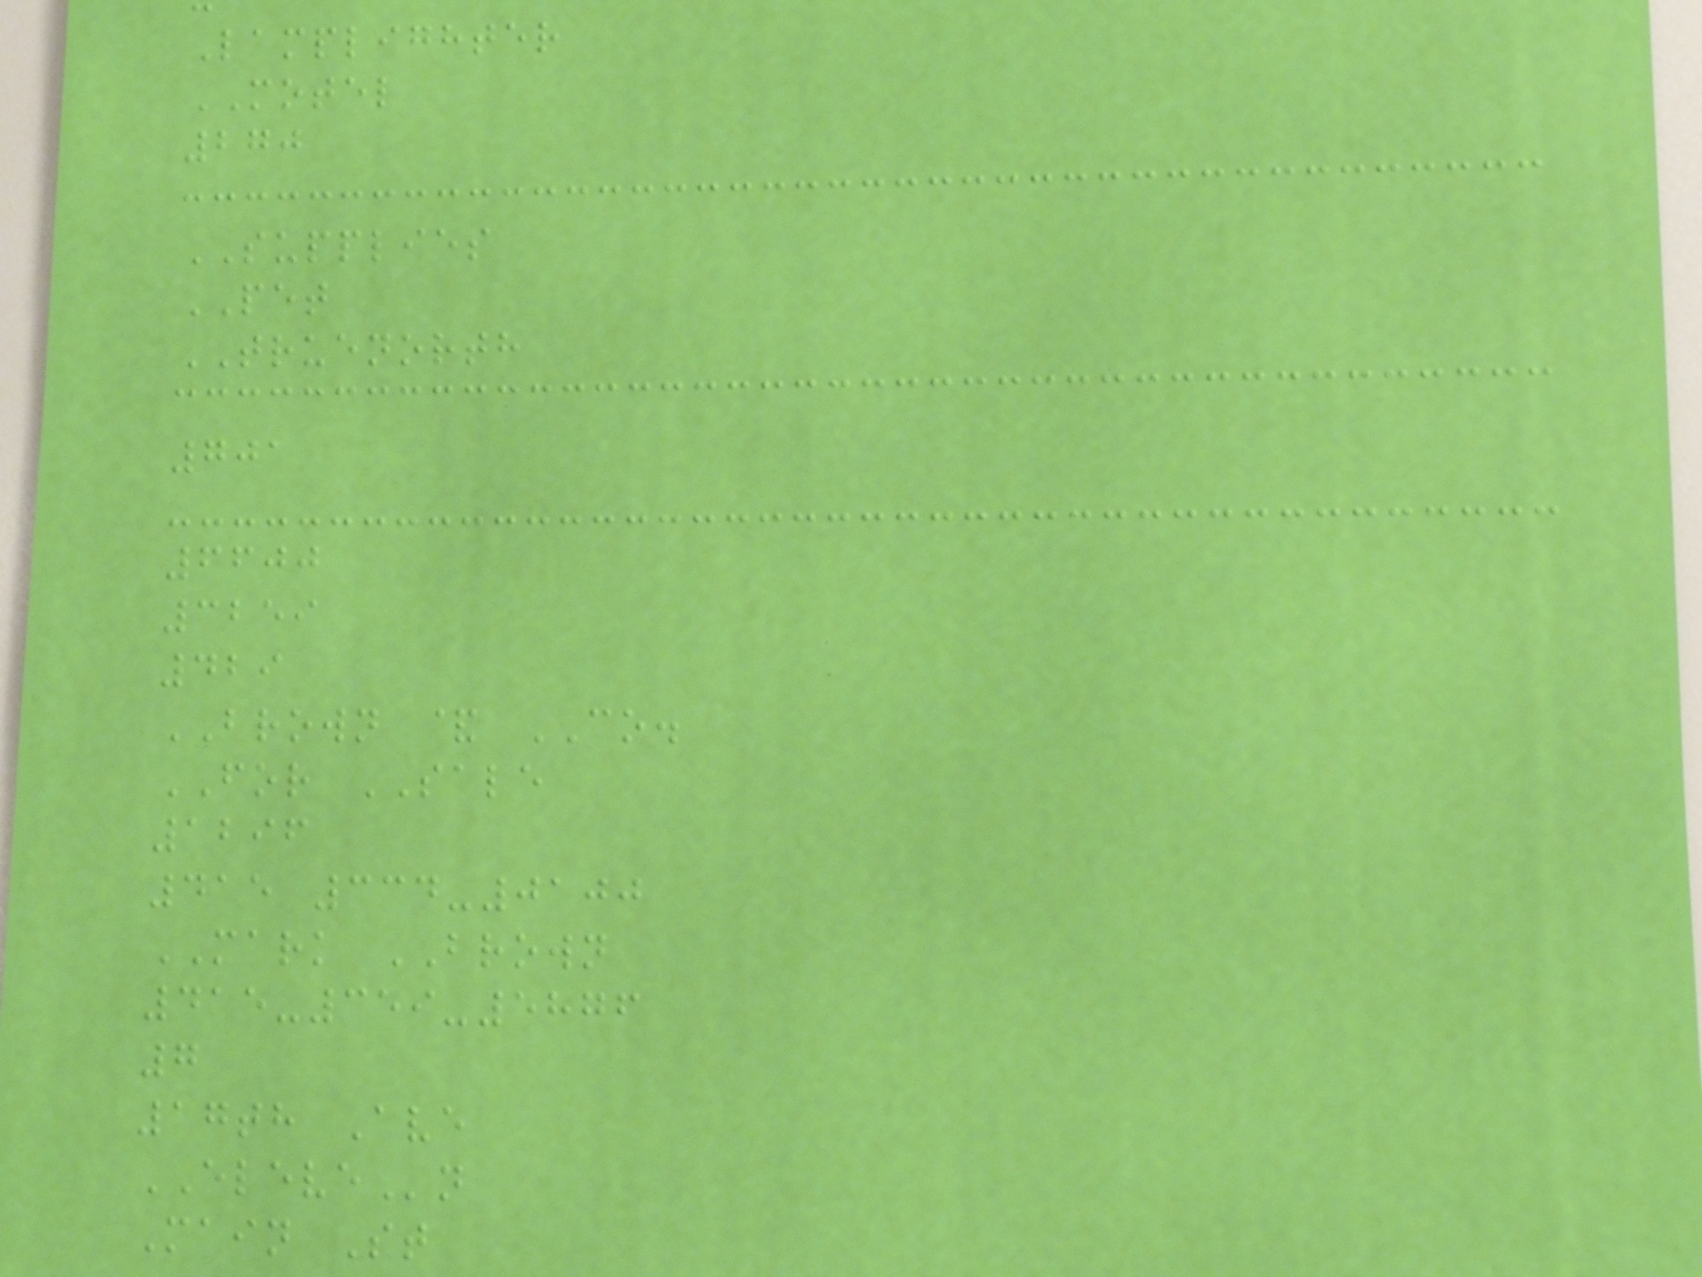Lamplighter
MOTEL
270
SUPPLIES
PET
TRUENORTH
701
6600
3259
429
BROWN & CO.
FOR SALE
1296
415 334-0100
MARK BROWN
415-359-5876
7
17th Ave
ELEVEn
Main St
